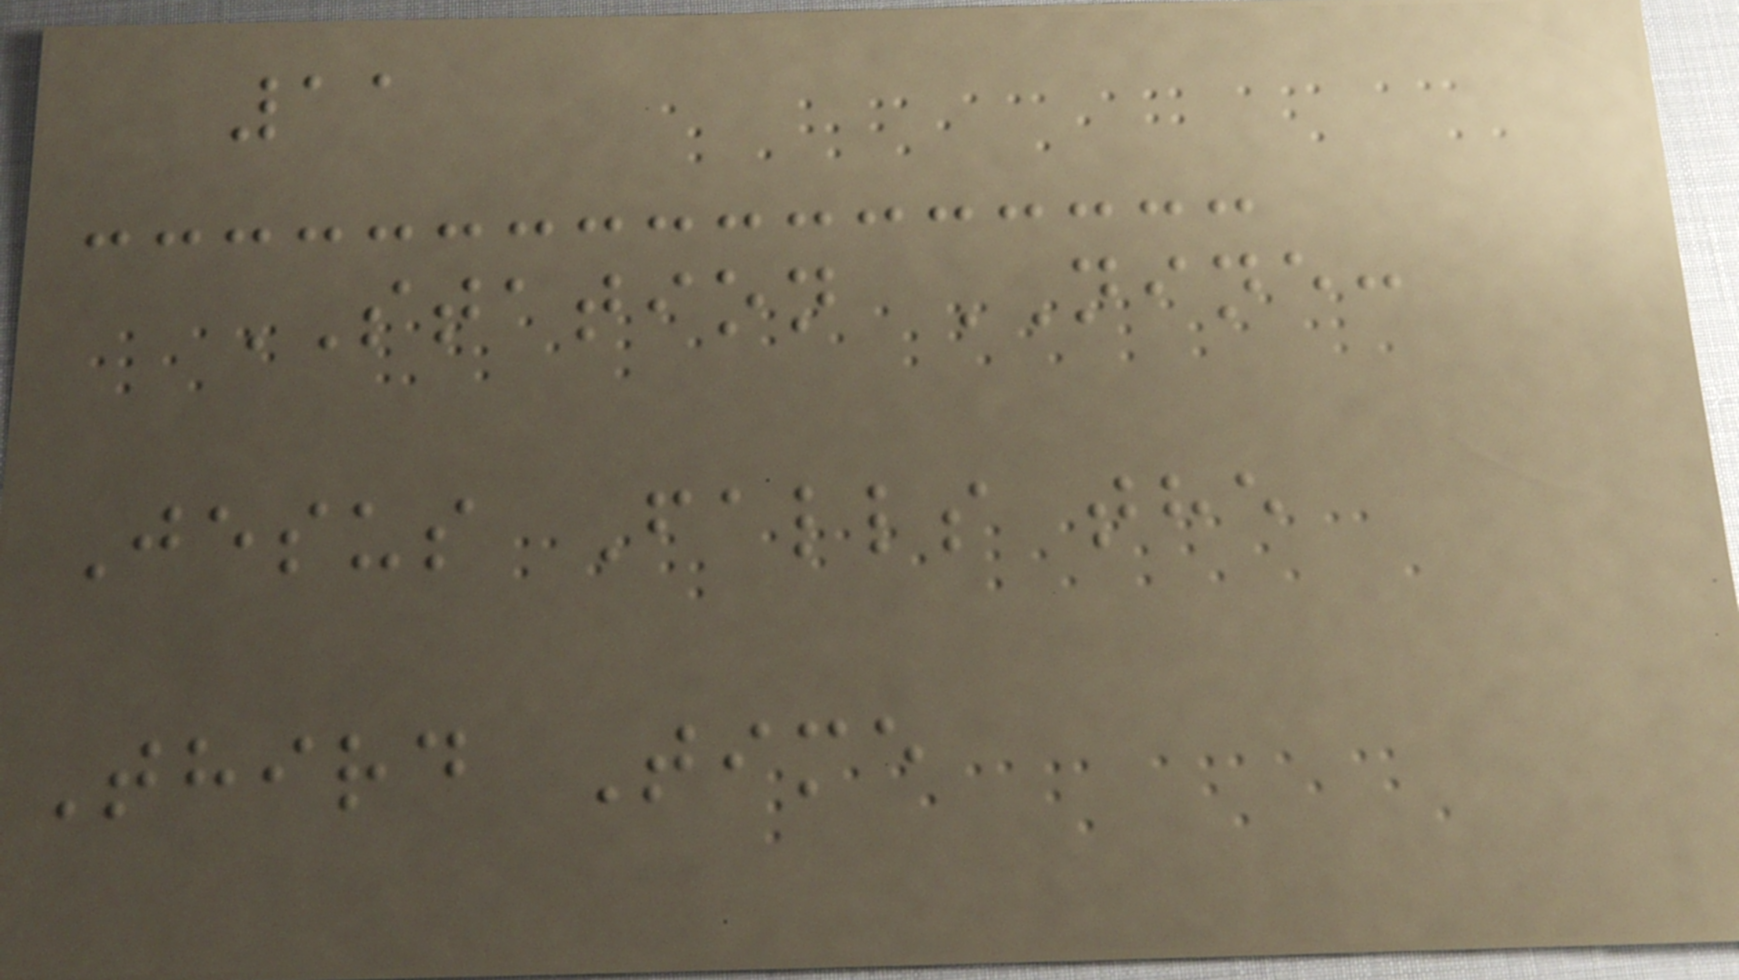11
STATION NINE:
Jesus Falls the
Third Time
